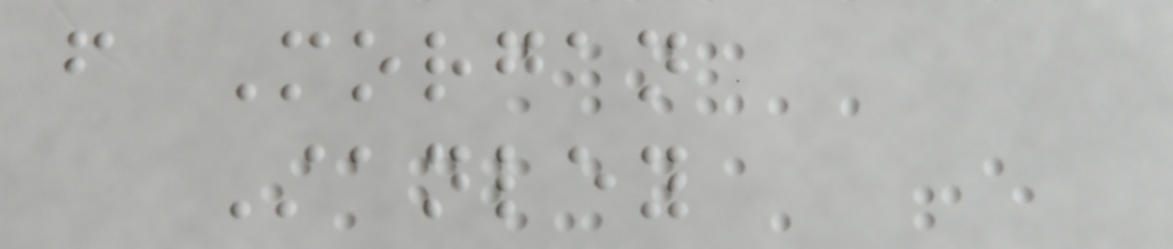from Morgan
Stanley
